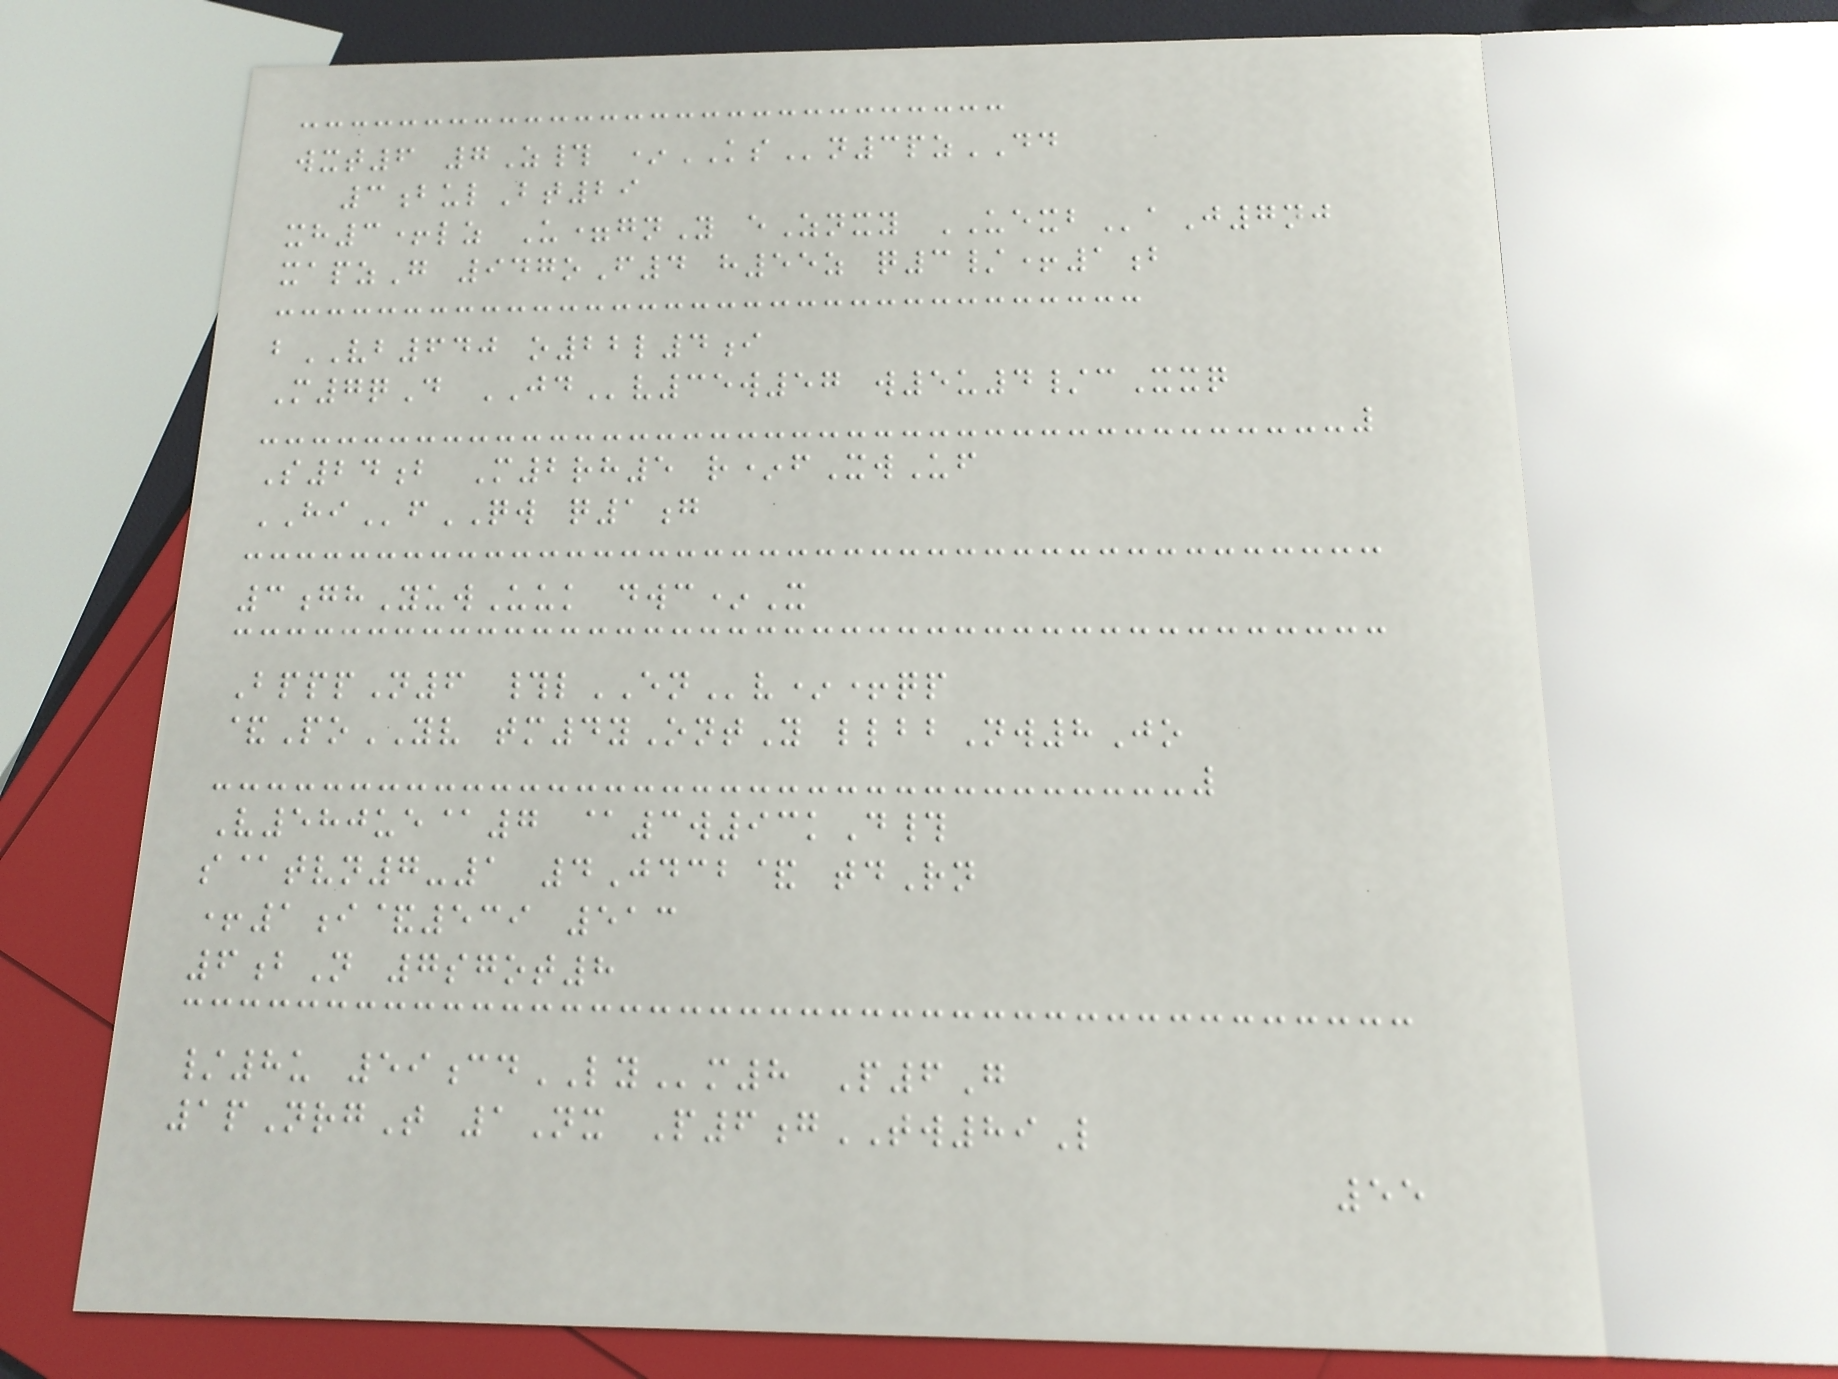wxt6 7Z# *KSn3pzDD
3bulBt29
xh3+lz U=gnY eZnxy UEXBaJ7nj
xapzG 947oF4 h55z q3/+1b
bVB640 o22l4i
M7qD JDv35w57 w5u4/cXxq
S24b M2rh5 r*fXwUf
HIfQW q1g
3ghYuwUuk dwc*X
BpppN6 #lENv*+qp
&PoYV tm4yOntY llbbNw8Jo
V580ue@7 @3w93kD#
s@tvn7-1 4Jdcb& tdRn
+1i&539 513
6bN 7sgot8
/8u 59cdLYm8 P6G
1pNrgT 1Nx P6gTW89L
55
